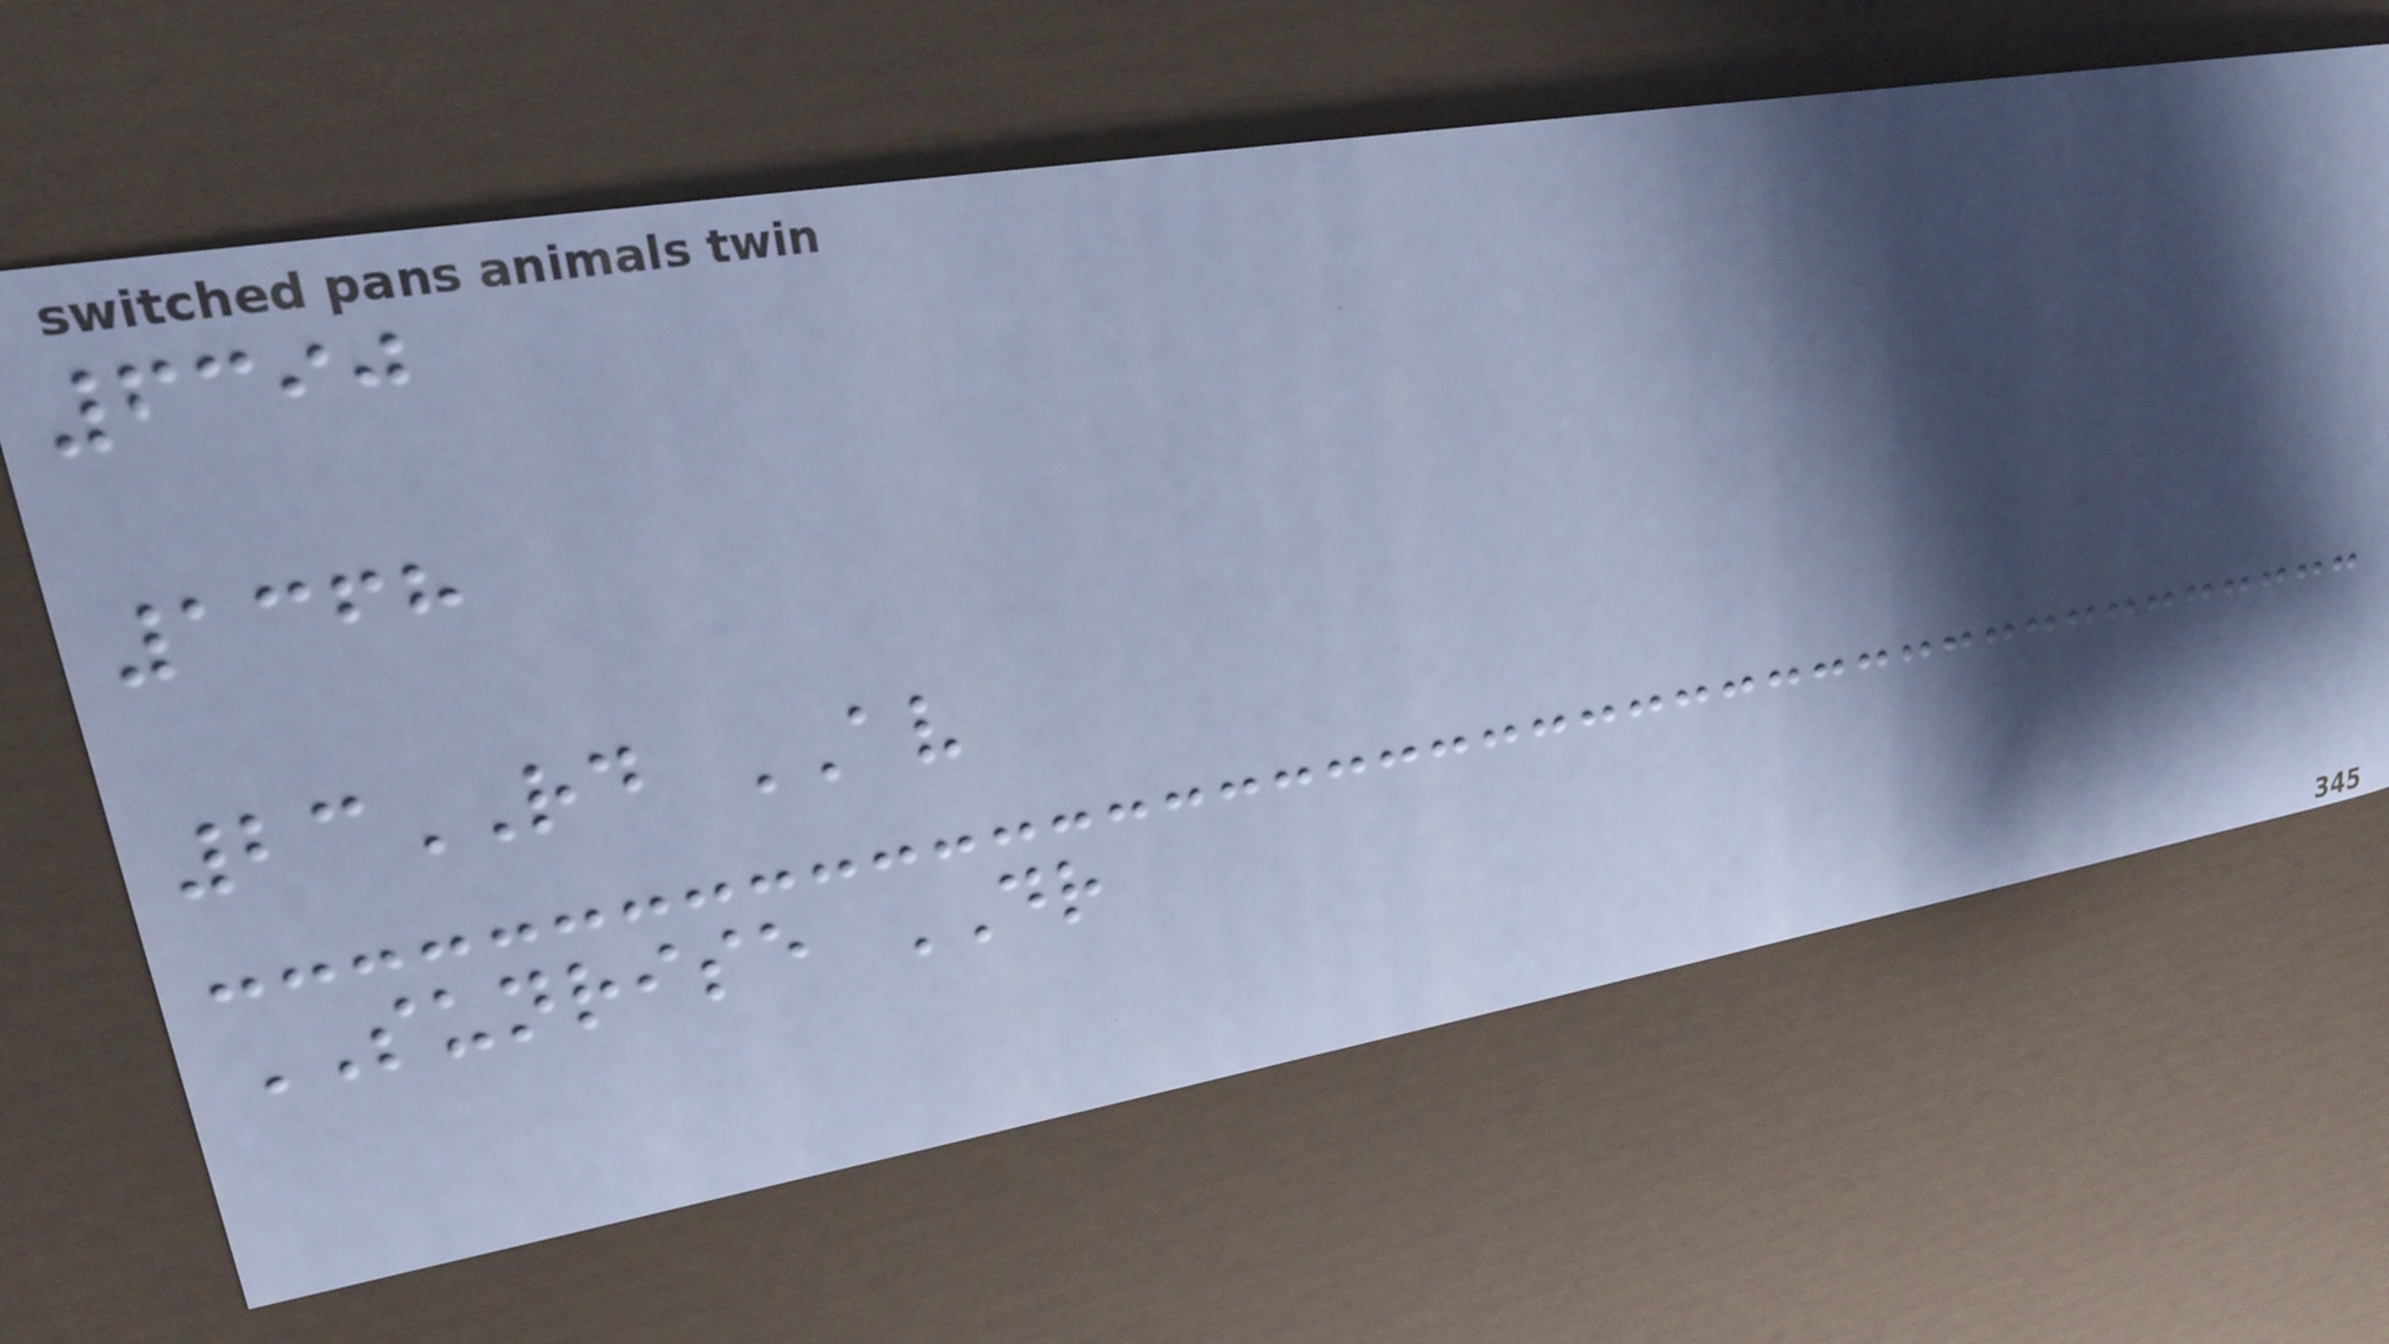6390
1368
23RD AV
SUNRISE DR
